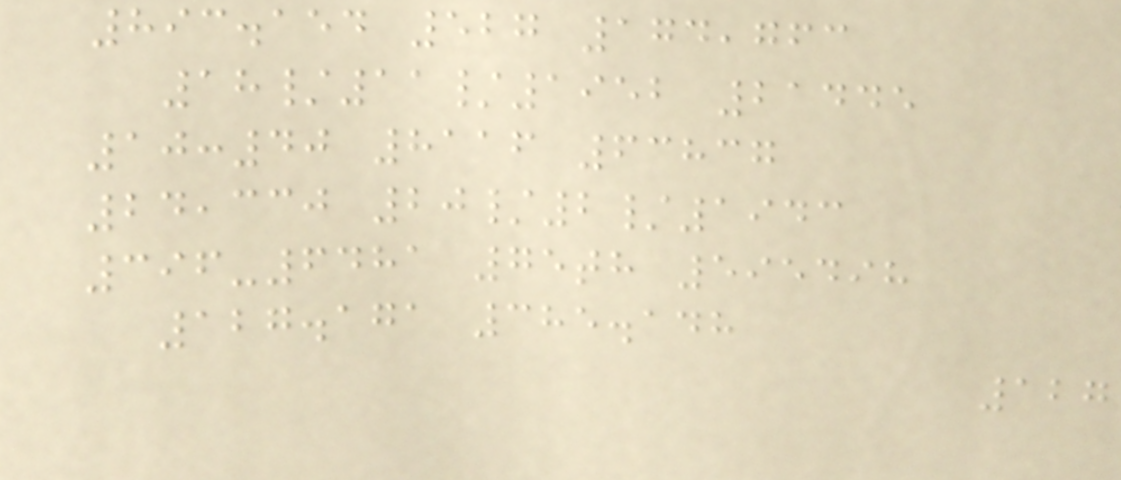893.154 527 174,763
18/11/1952 21445
10:40 8116 63837
24,330 20/2/1943
396-6481 75th 595498
127.171 385.148
127
